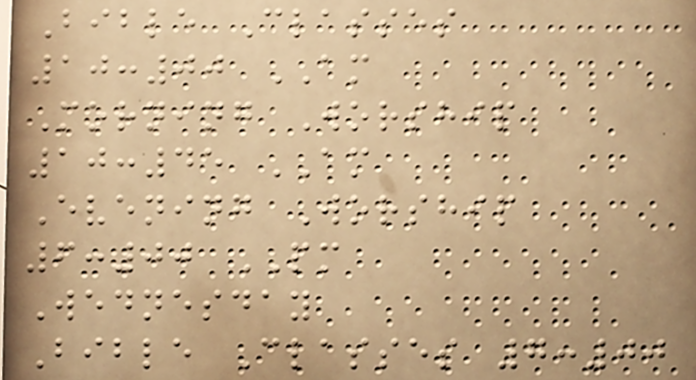Bible Classes
10:00 AM
Morning Worship
10:45 AM
Evening Worship
6:00 PM
Wednesday
Bible Classes 7:00
